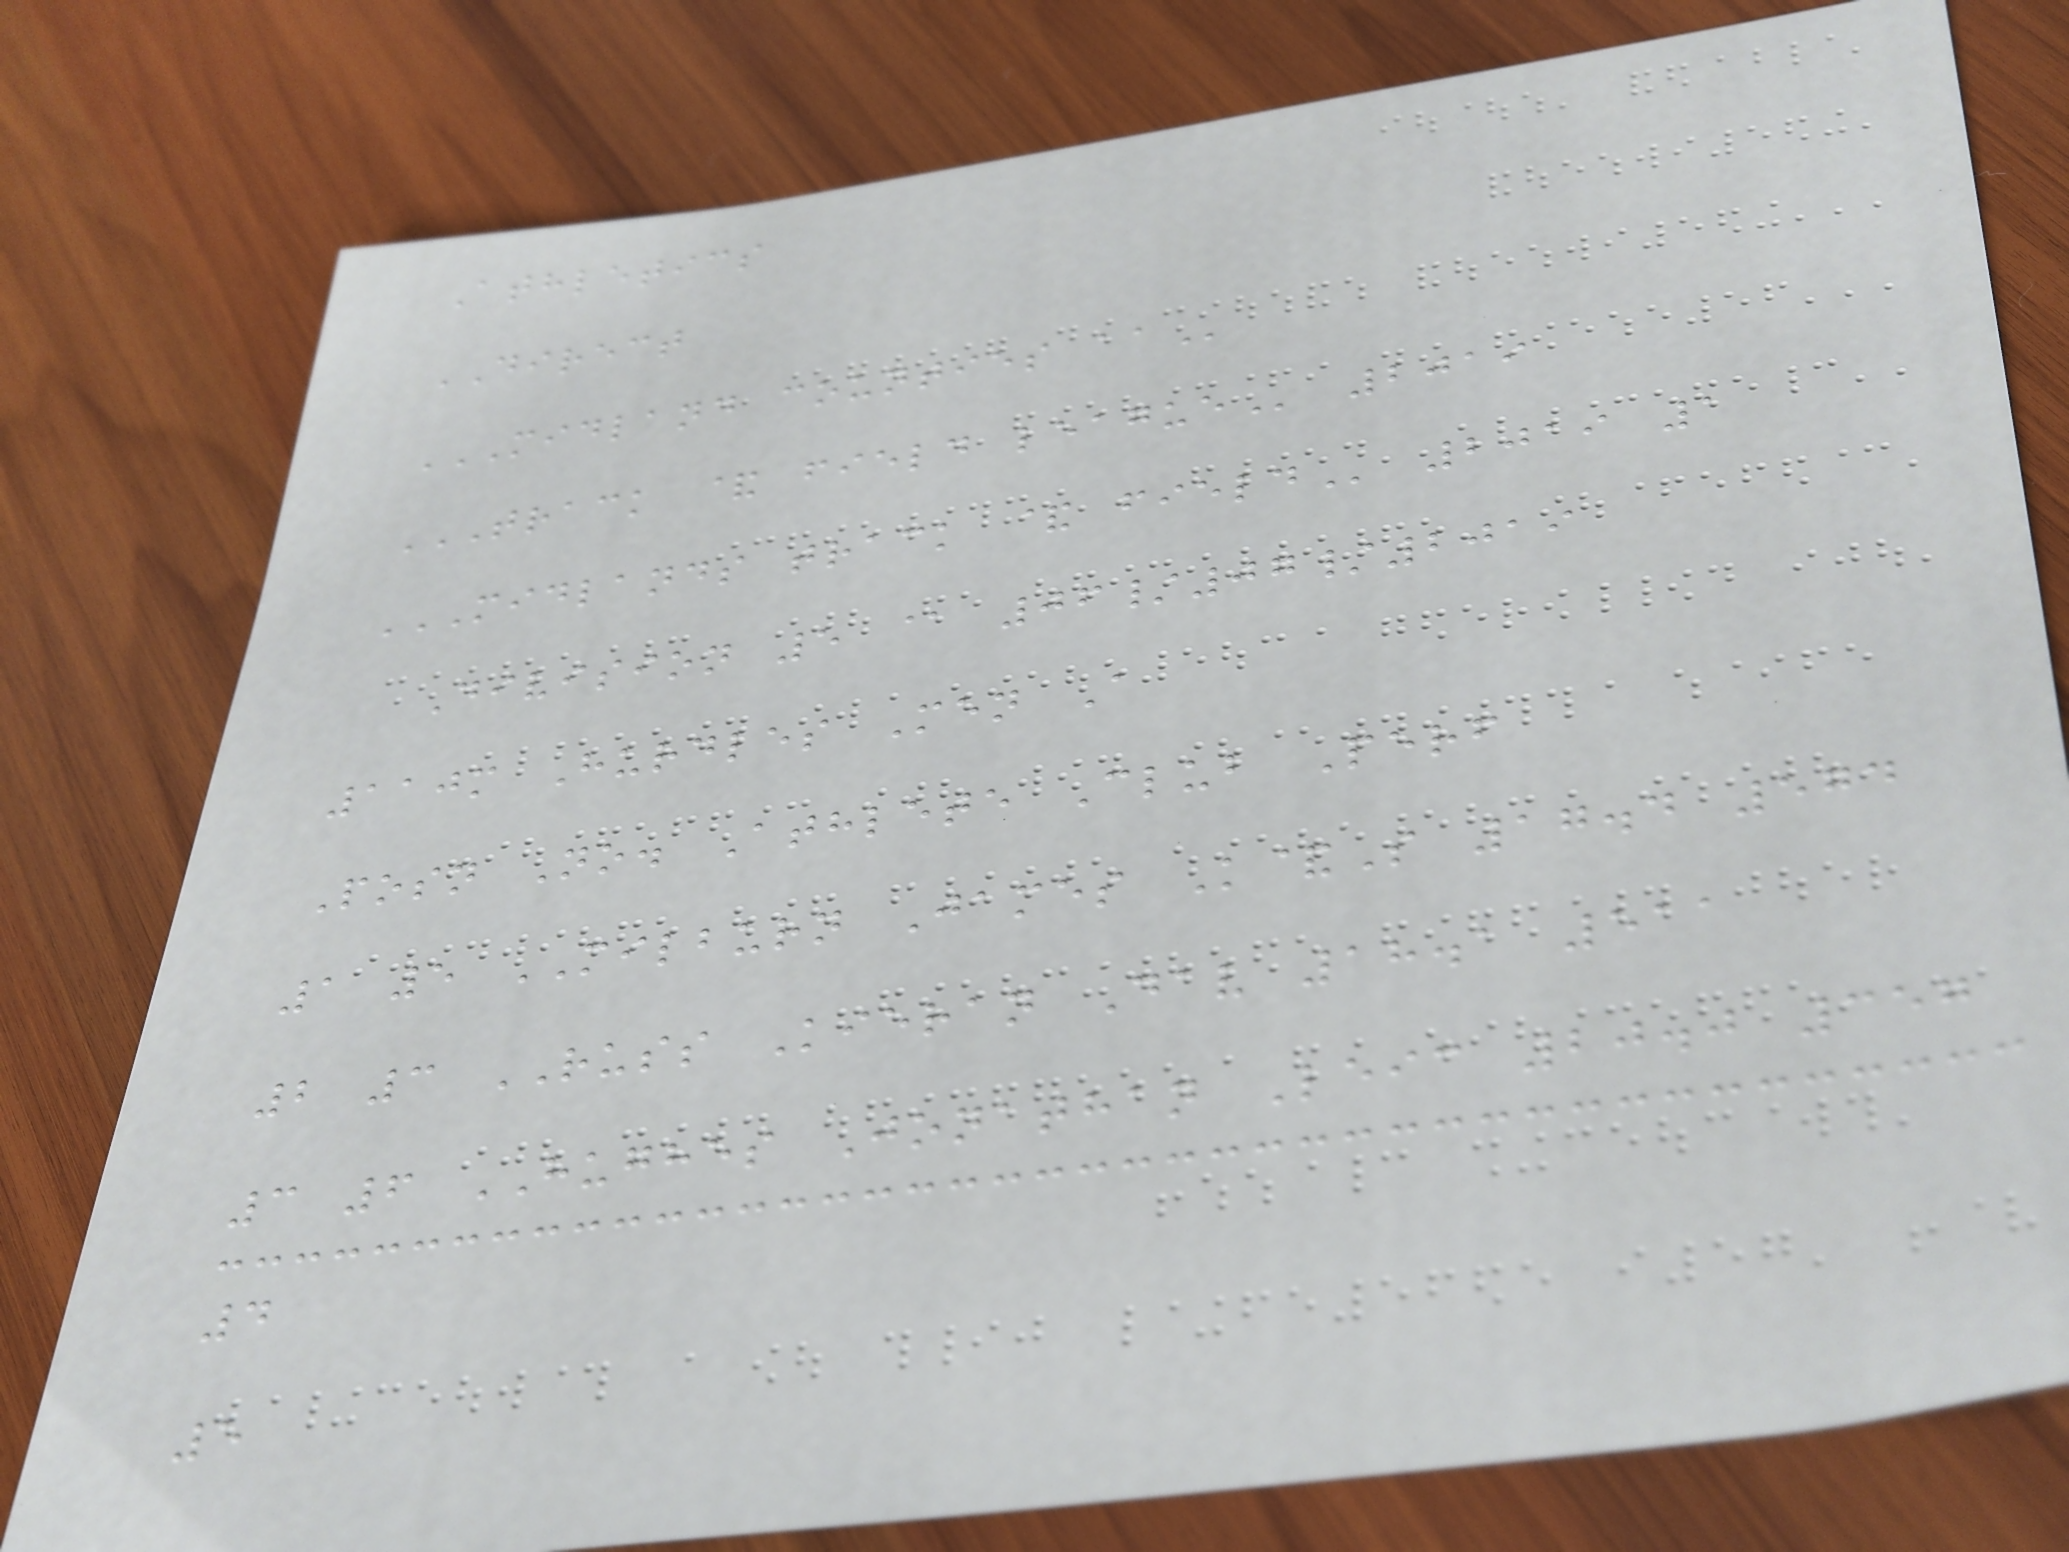Athletics
DIRECT
MIDLAND COUNTIES AA
TRACK & FIELD LEAGUE 2019
MIDLANDS TRACK & FIELD 2019 1
Division 5 @ 06/07/2019
110m Hurdles Men A
Posn No. Athlete Club Perf
1 5 MILBURN James K&S 17.4 574
2 3 RUSS Kieran Dav 18.1 511
3 6 HUGHES Jonathan Leic 20.0 357
4
5
